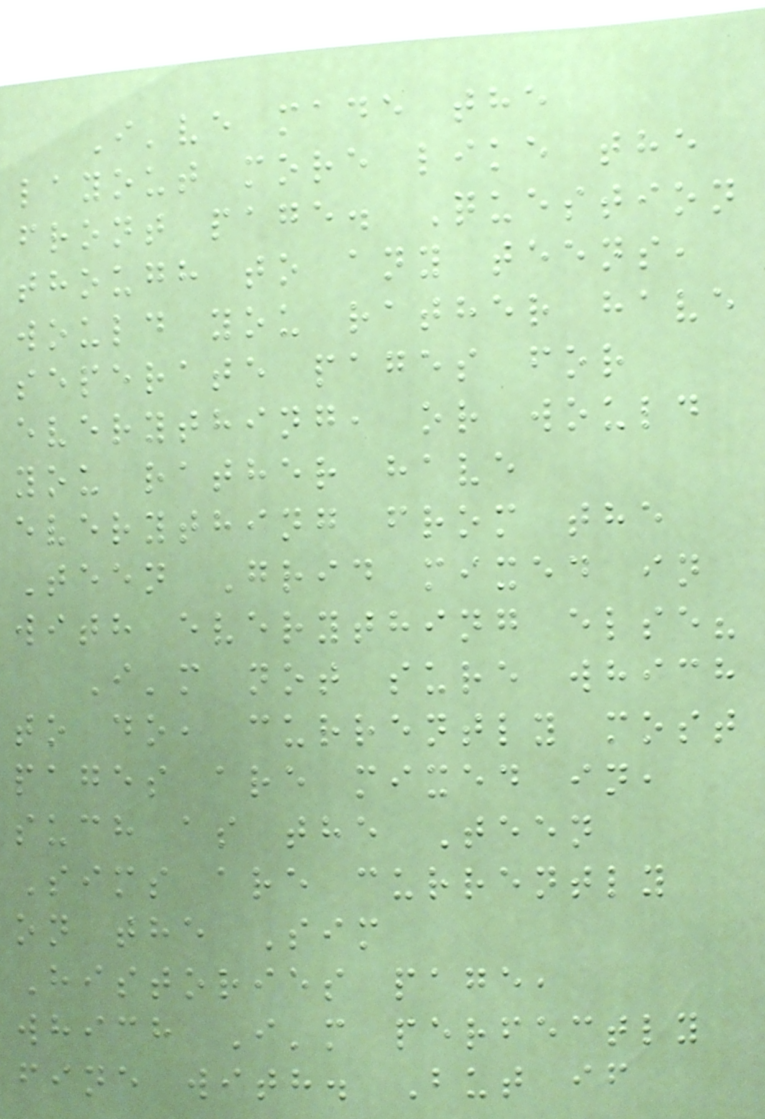I've made the
layout more like the
front page. Question
though to any teens,
would you rather have
seperate pages for
everything, or would
you rather have
everything from the
Teen Grid mixed in
with everything else?
I'm not sure which
to do, currently most
pages are mixed in,
such as the Teen
Sims are currently
on the Sim
Histories page,
which I'm perfectly
fine with. But if
